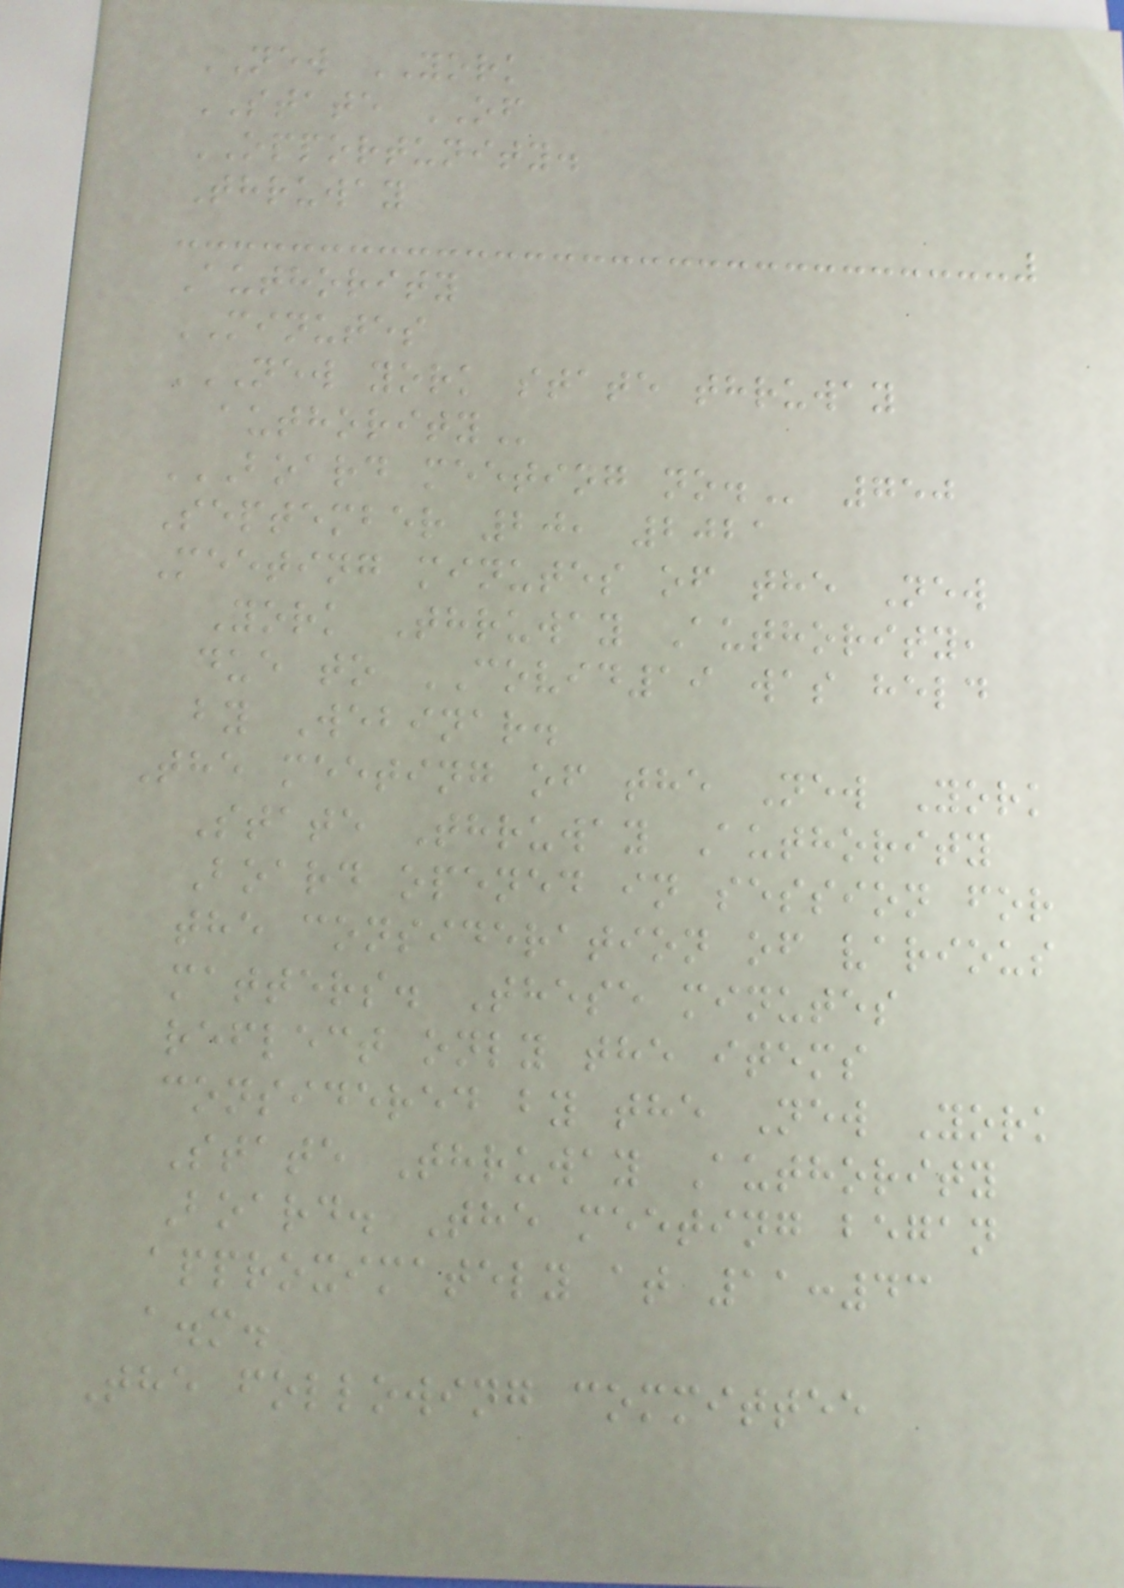NEW YORK
STATE OF
OPPORTUNITY.
Thruway
Authority
MINUTES
NEW YORK STATE THRUWAY
AUTHORITY
BOARD MEETING NO. 750
September 20, 2021
Meeting minutes of the New
York Thruway Authority,
due to COVID19 was held
by Webinar.
The meeting of the New York
State Thruway Authority
Board opened in session for
the consideration of various
matters. These minutes
reflect only the items
considered by the New York
State Thruway Authority
Board. The meeting began
approximately at 11:43
a.m.
The following committee
